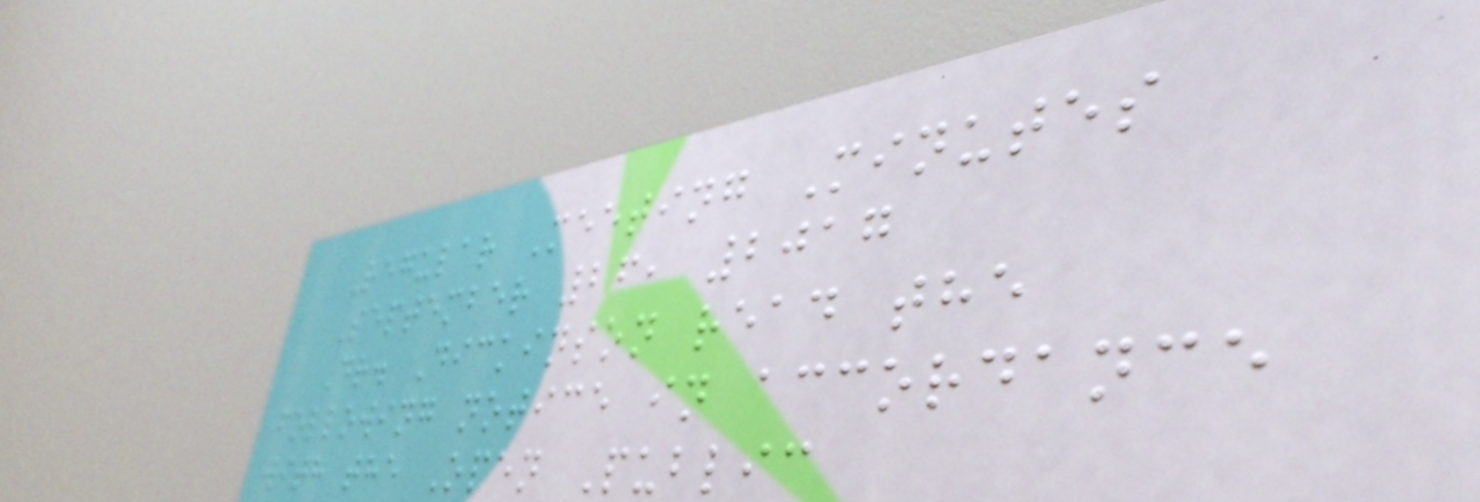Regular Meeting Minutes
September 26, 2017
Dr. Dickinson read the
following notice in accordance
with the Open Public
